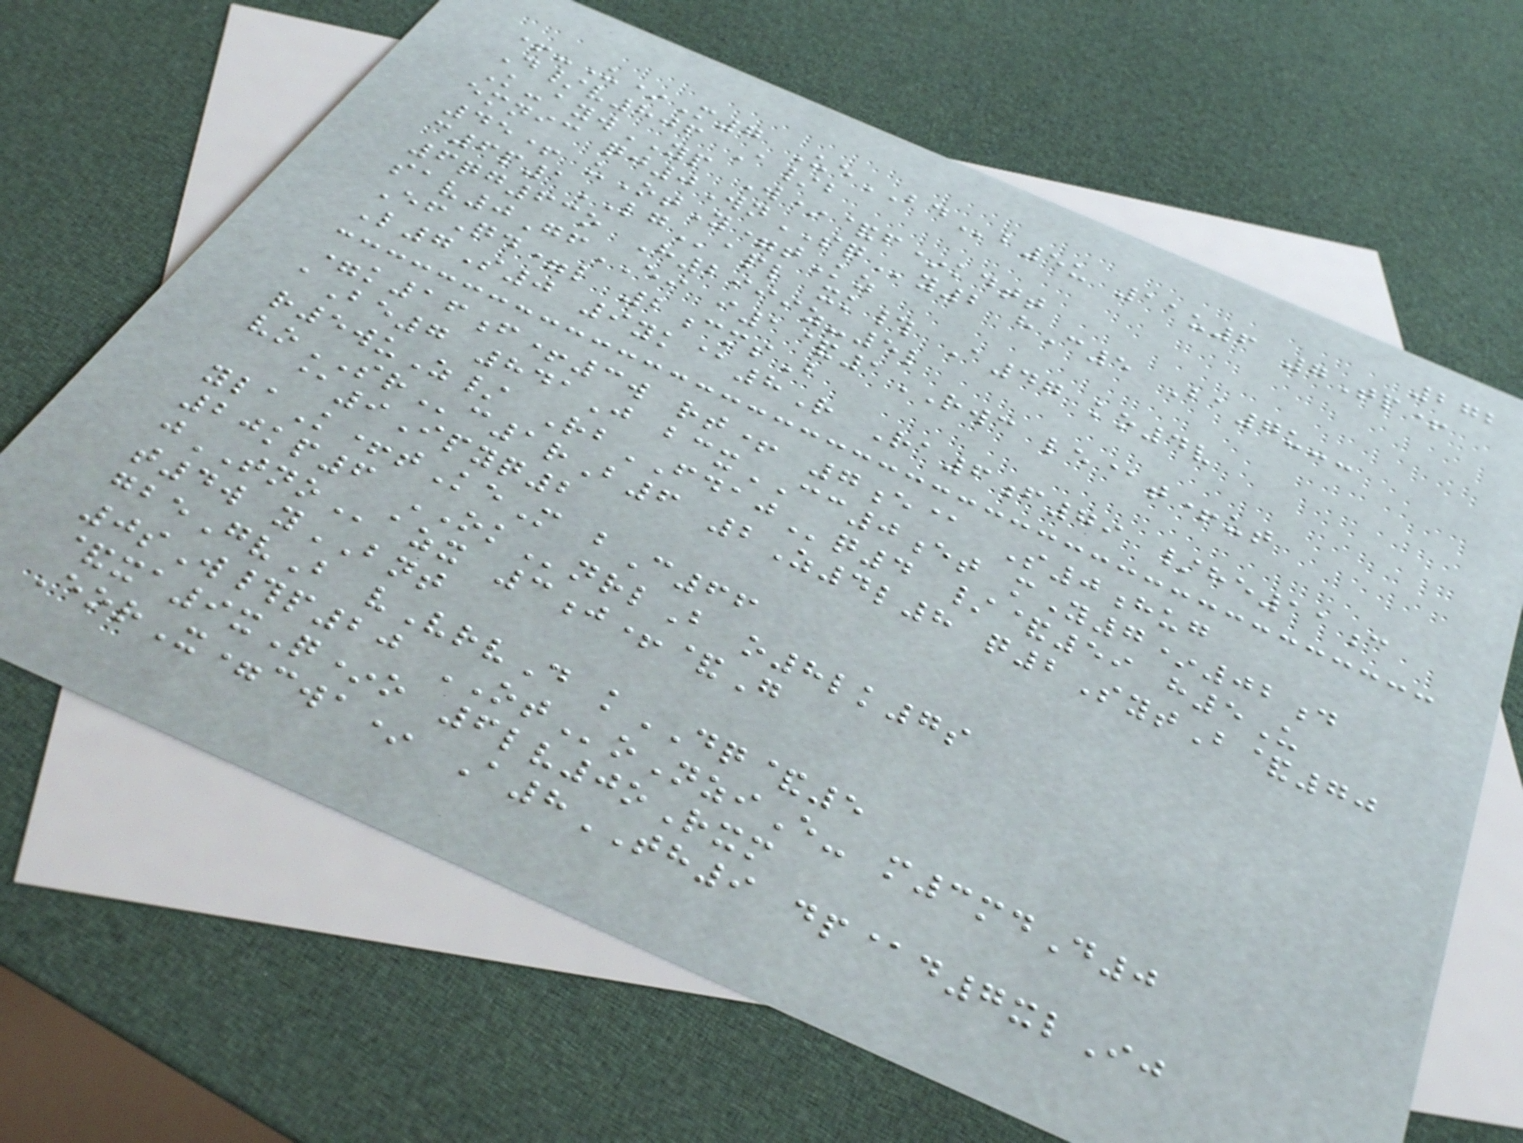272
+-U*M7 UeBDb5u 11u6 7Tp+
D/v806 A/b
K-aywYP W*&f*kdtt
emnic qj0WnSQy2 hC5 Ba7u--
45+ uOtY=tKz
c6p1LGapl xk# A47 ko4v
6qg63o H2999z-5l
sav0GfEI i1&1RWC le@t+ut
EfQd=l 2cmsB
L7S0 9yk@8R Ra6f79 /he11c
=k16f+3w rt+ 7e@ S0hug
aBe7 841J bcxCC0et mY7*02d
r5wuZ/ RbFDAJq4 /&59 h5U
voSRc1rB6 2Z4l8 q2SytB&70
@9Ipyq2
ylaK+tKeM bC66
20kp6 OKnrlB o8lk7s
jTNOazx 3j+&G
t4w yBNT
gbeGvB vVrvD kDQ&5
0sW#p20 OToNziE- m3mdD0
&xa9xQ*o 6lv0oRxm
EorX=cwa* A8TH9 dp@d7xlIj
